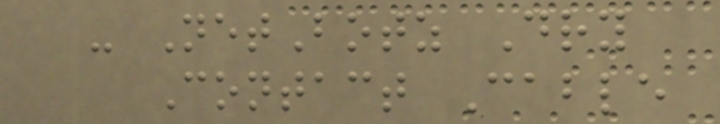- NetBotz Dry
Contact Cable
